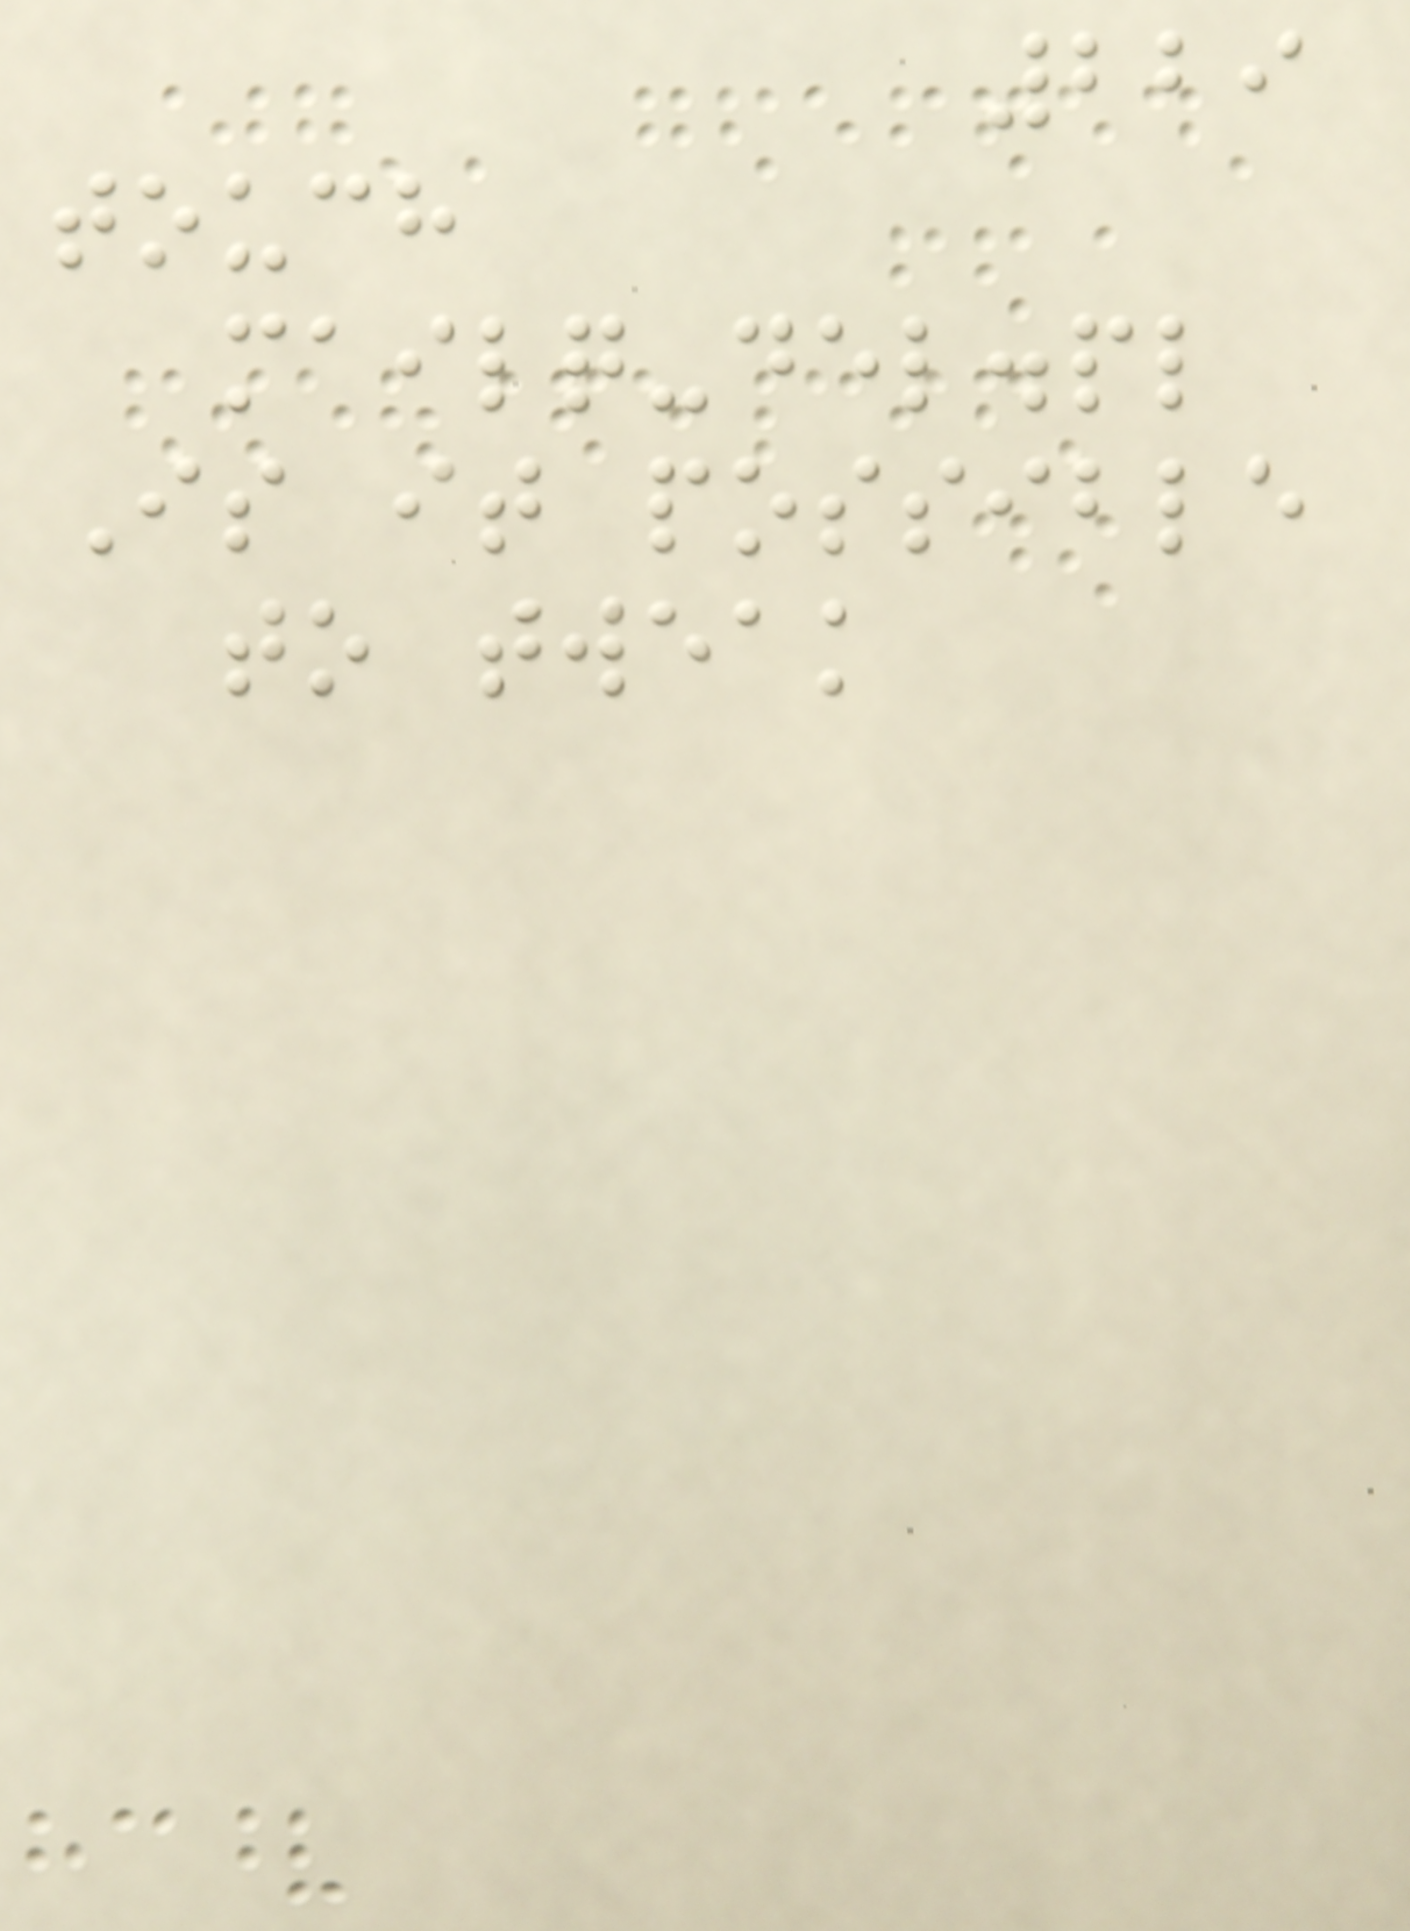229
touch
mailq-del.pl
Is it possible
to tweak
